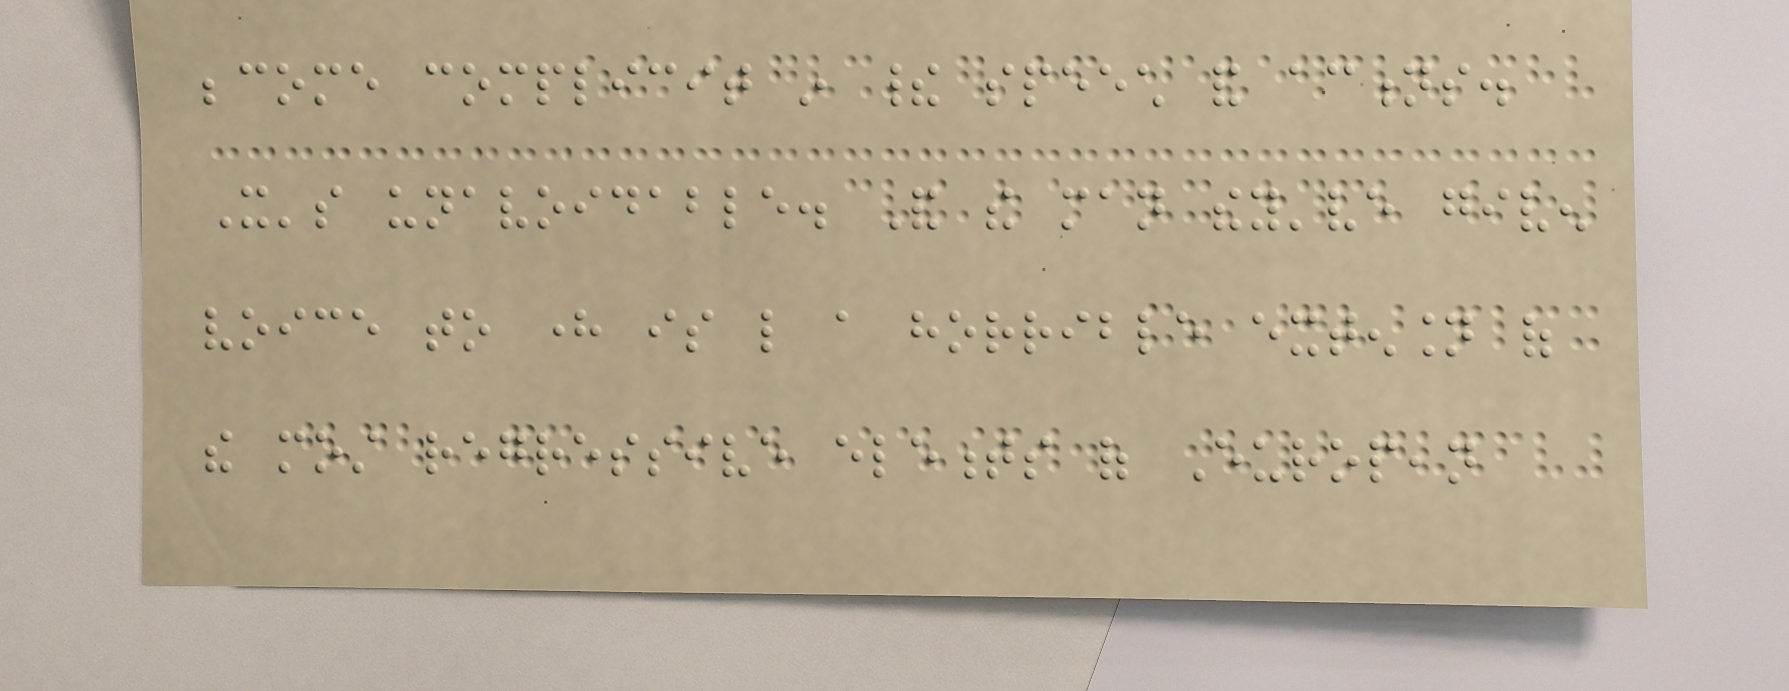become complicit in their speech and actions.
It's unavoidable. And the man they've given
voice to here is like a horrible extension of
the most regressive elements of European
